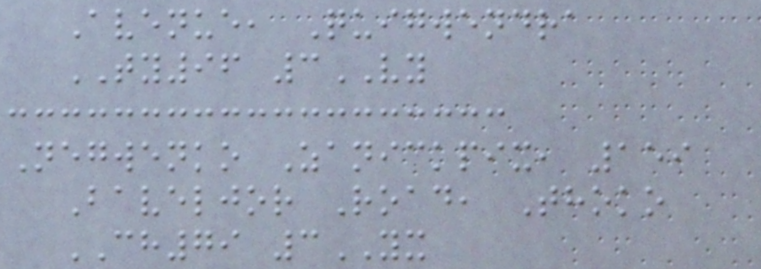Avenue, Quigwendra
TY96 3VY
Negwenko Zanickpix, 159
Baveljor Road, Thoko
CH79 3YX
